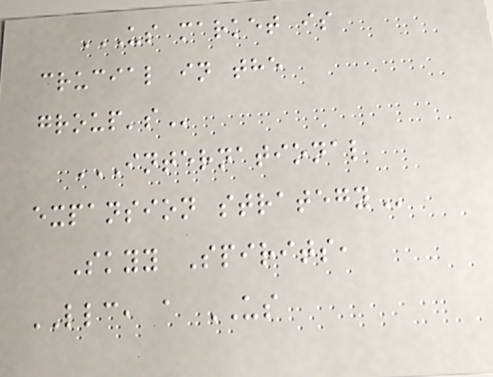US MARKET IS
CRUCIAL IN THE
GROUP'S
INTERNATIONAL
EXPANSION STRATEGY
Skyy Spirits,
LLC, a US
